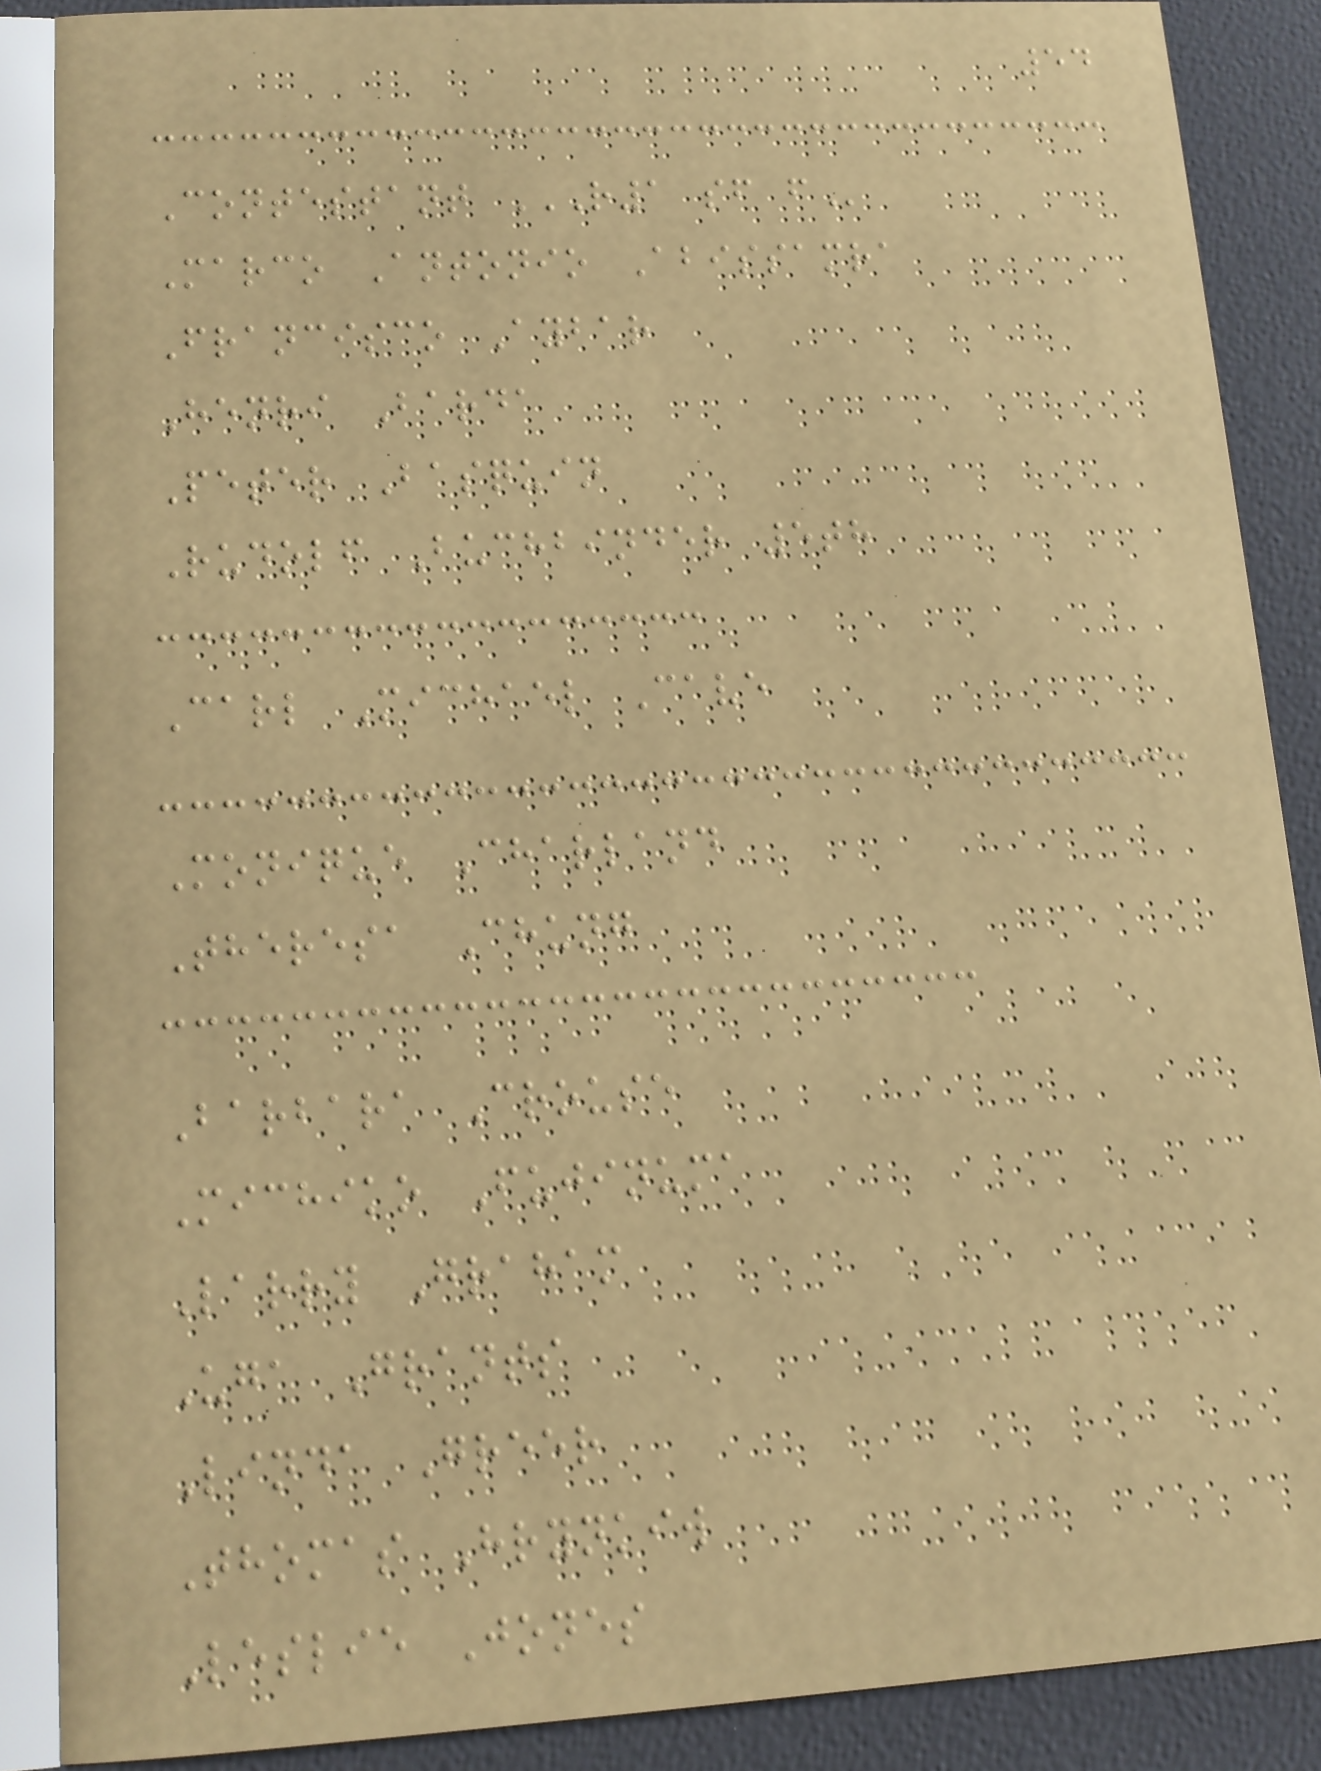54
Contestant R1 SF F
Marco Antonio Abissamra
Francisco Aybar
Henri Barda
Peter Basquin
Rudolf Buchbinder 5th
Carl Michael Cave
Monique Charland
Theresa Chung
Barbara Crouse
Michiko Fujinuma
Larry Graham
Uga Grants
Linda Greer
Thomas Hrynkiw
Leslie Jones
